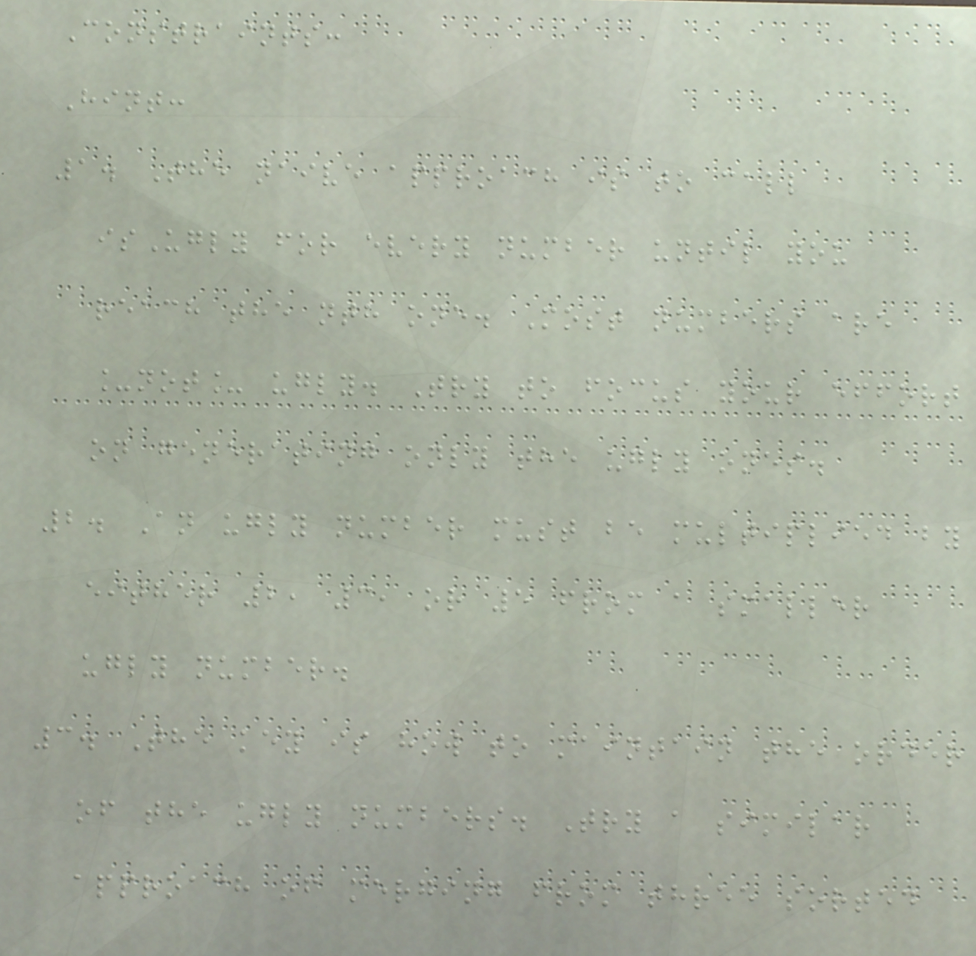Constraints:
Hint:
1. The naive approach is to call
isUgly for every number until you
reach the nth one. Most numbers are
_not_ ugly. Try to focus your effort
on generating only the ugly ones.
2. An ugly number must be multiplied by
either 2, 3, or 5 from a smaller
ugly number.
3. The key is how to maintain the order
of the ugly numbers. Try a similar
approach of merging from three sorted
